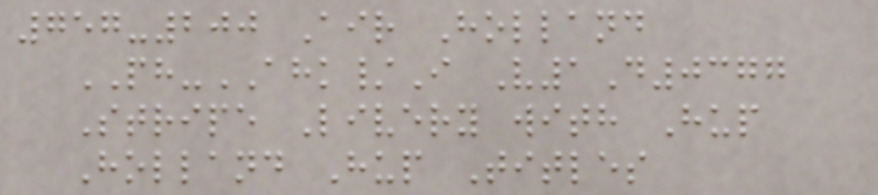757-200 Air Holland
PH-AHK/I V1D0377
Stripe Livery with Hup
Holland Hup Titles
